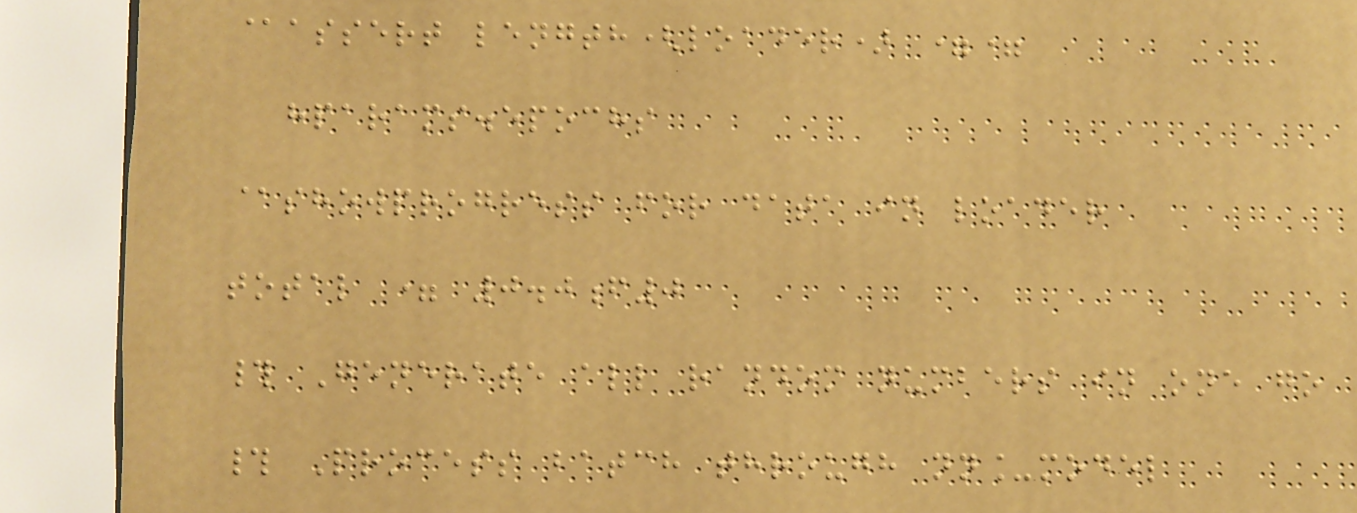@assert length(loader) ==
hparams.epochs
@showprogress for data in loader
total = 0.0f0
# Generate all random numbers in one go
# Process batch through nn_model
